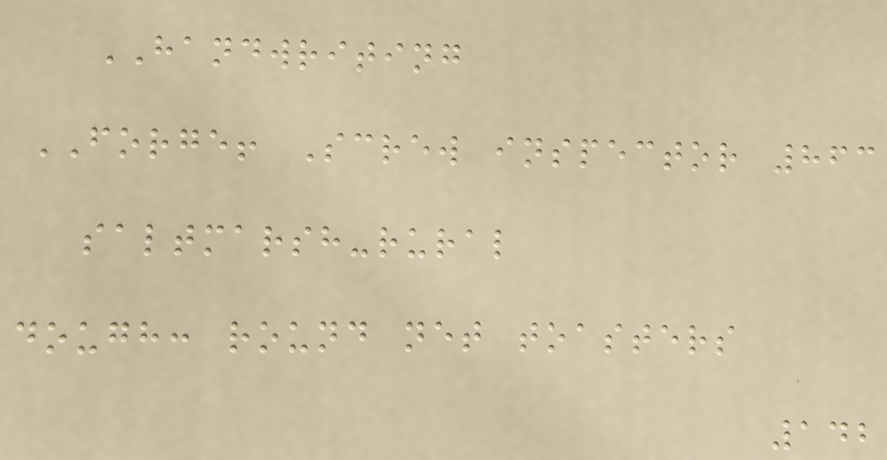HANDWRITING
FORGE! Screw inspector 863
saltmarsh-rural
dough: round net toasters
142
